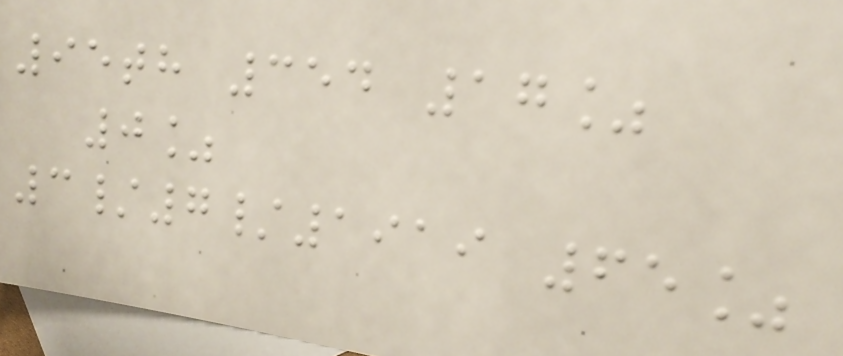95th 354 17%
0%
3/7/1919 65%
